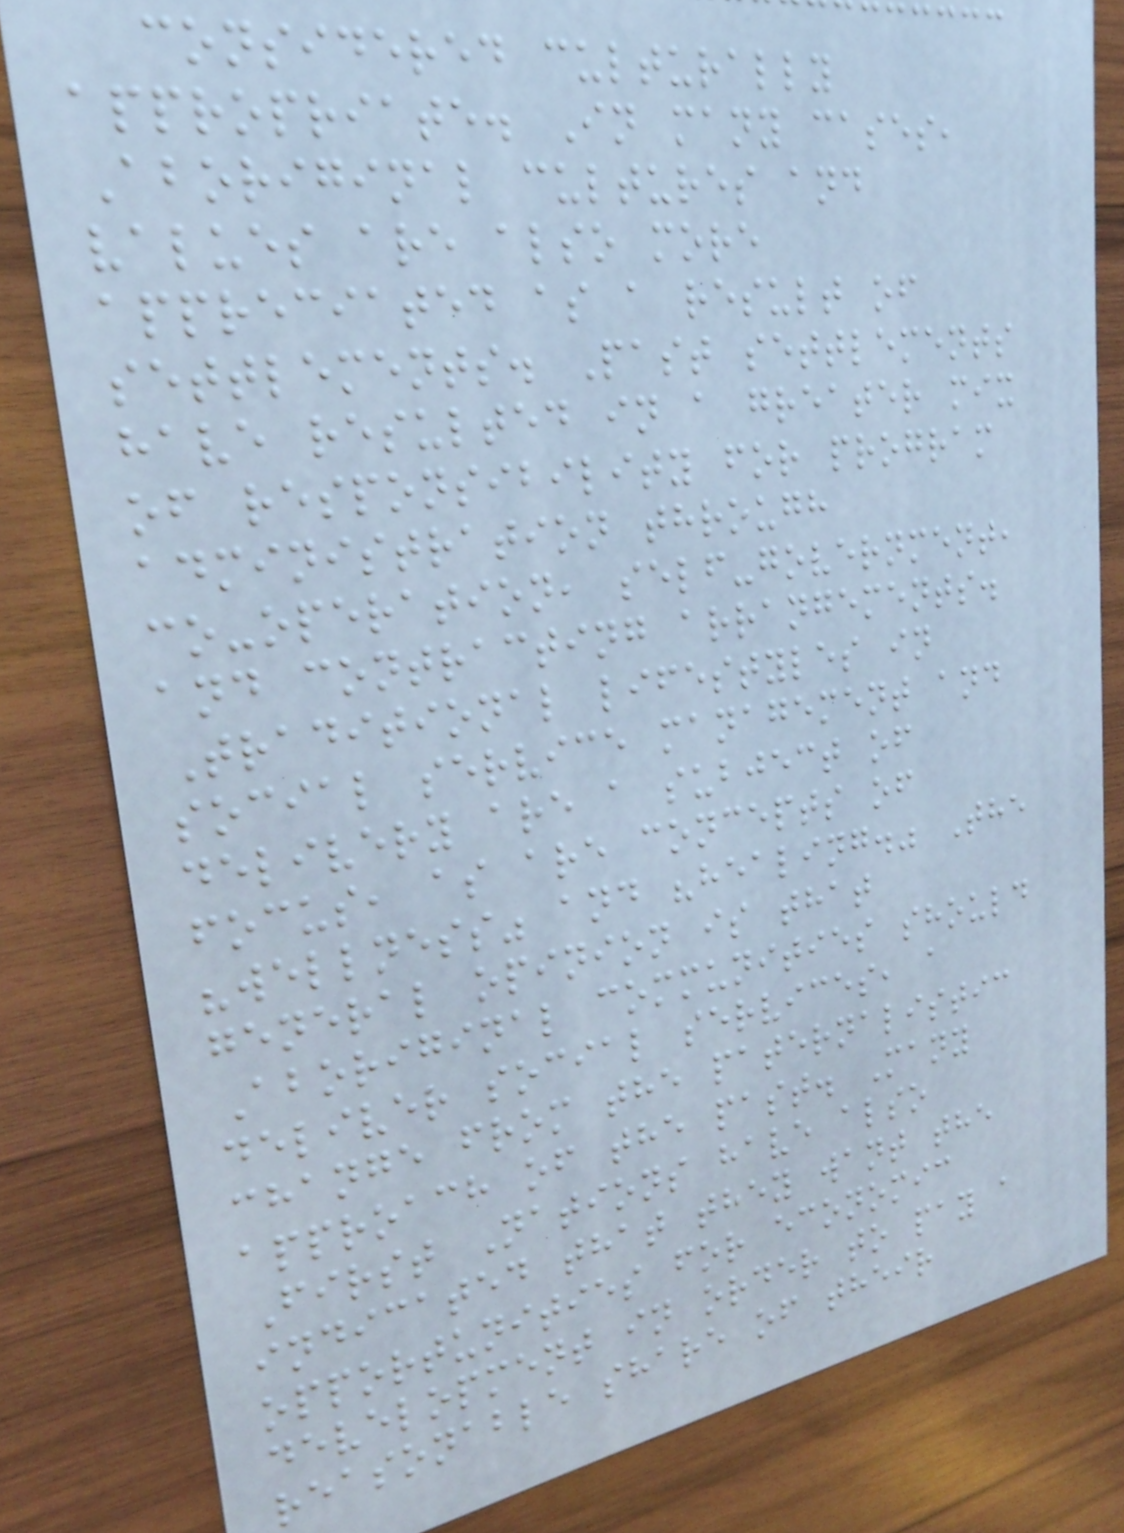considered culturally
appropriate. In many cases,
Aboriginal cultures and
values are also more
appreciated as a result of
settlements. Past settlements
have resulted in a greater mix
of responsibility for program
administration through
co-operation, self-government,
and contracting arrangements.
Traditional lifestyles in
social service management and
delivery are a subject of
focus, as are concepts of
"wellness" and "healing." The
general opinion is that
Aboriginal communities should
deliver social services, a
change from the paternalistic
approach of the past. Many
First Nations have also
indicated that they want the
opportunities for economic
development in order to pay a
reasonable share of their
